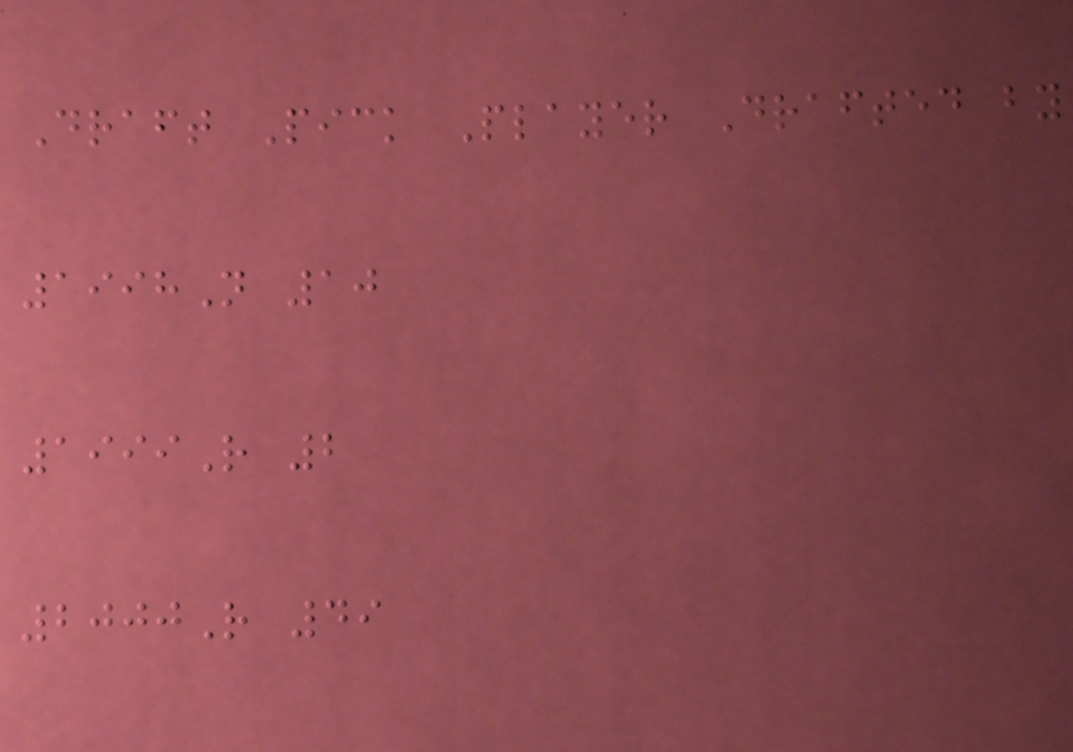Draft Pick Player Drafted by
1998N 10
1999R 2
2000R 49
